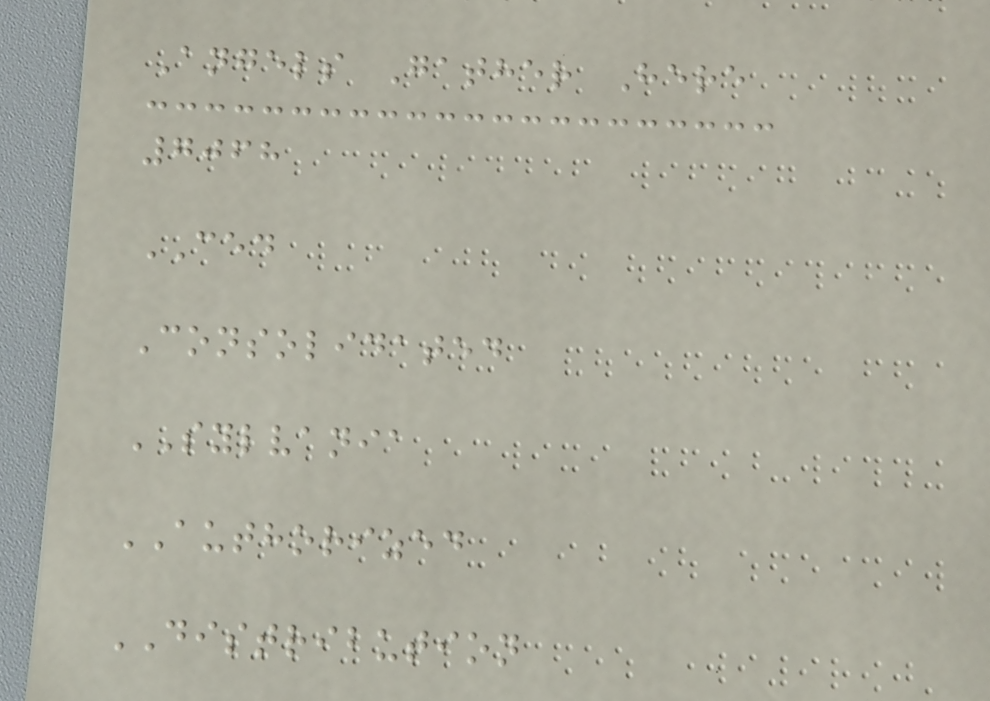Angels Gather Here
7068
CED
Consolidated
SYLVANIA
AUTHORIZED
DISTRIBUTION
